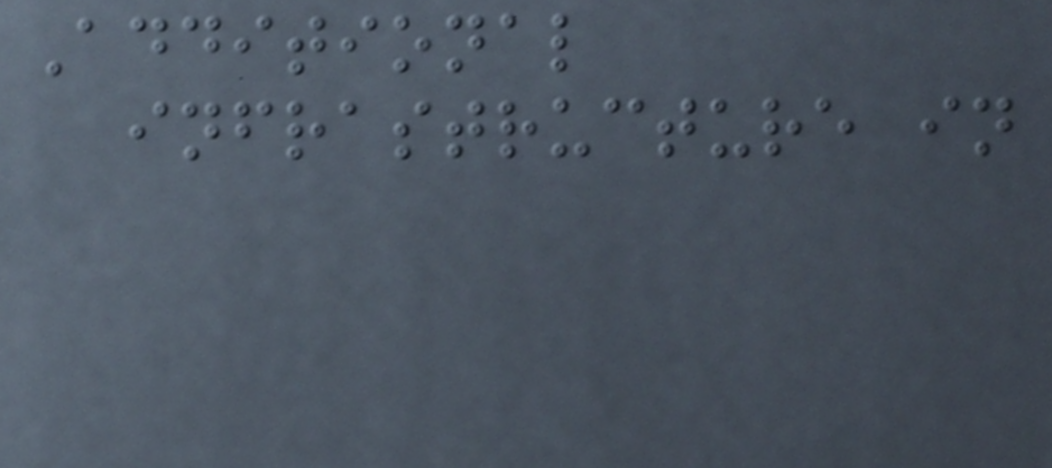Additional
infrastructure in
